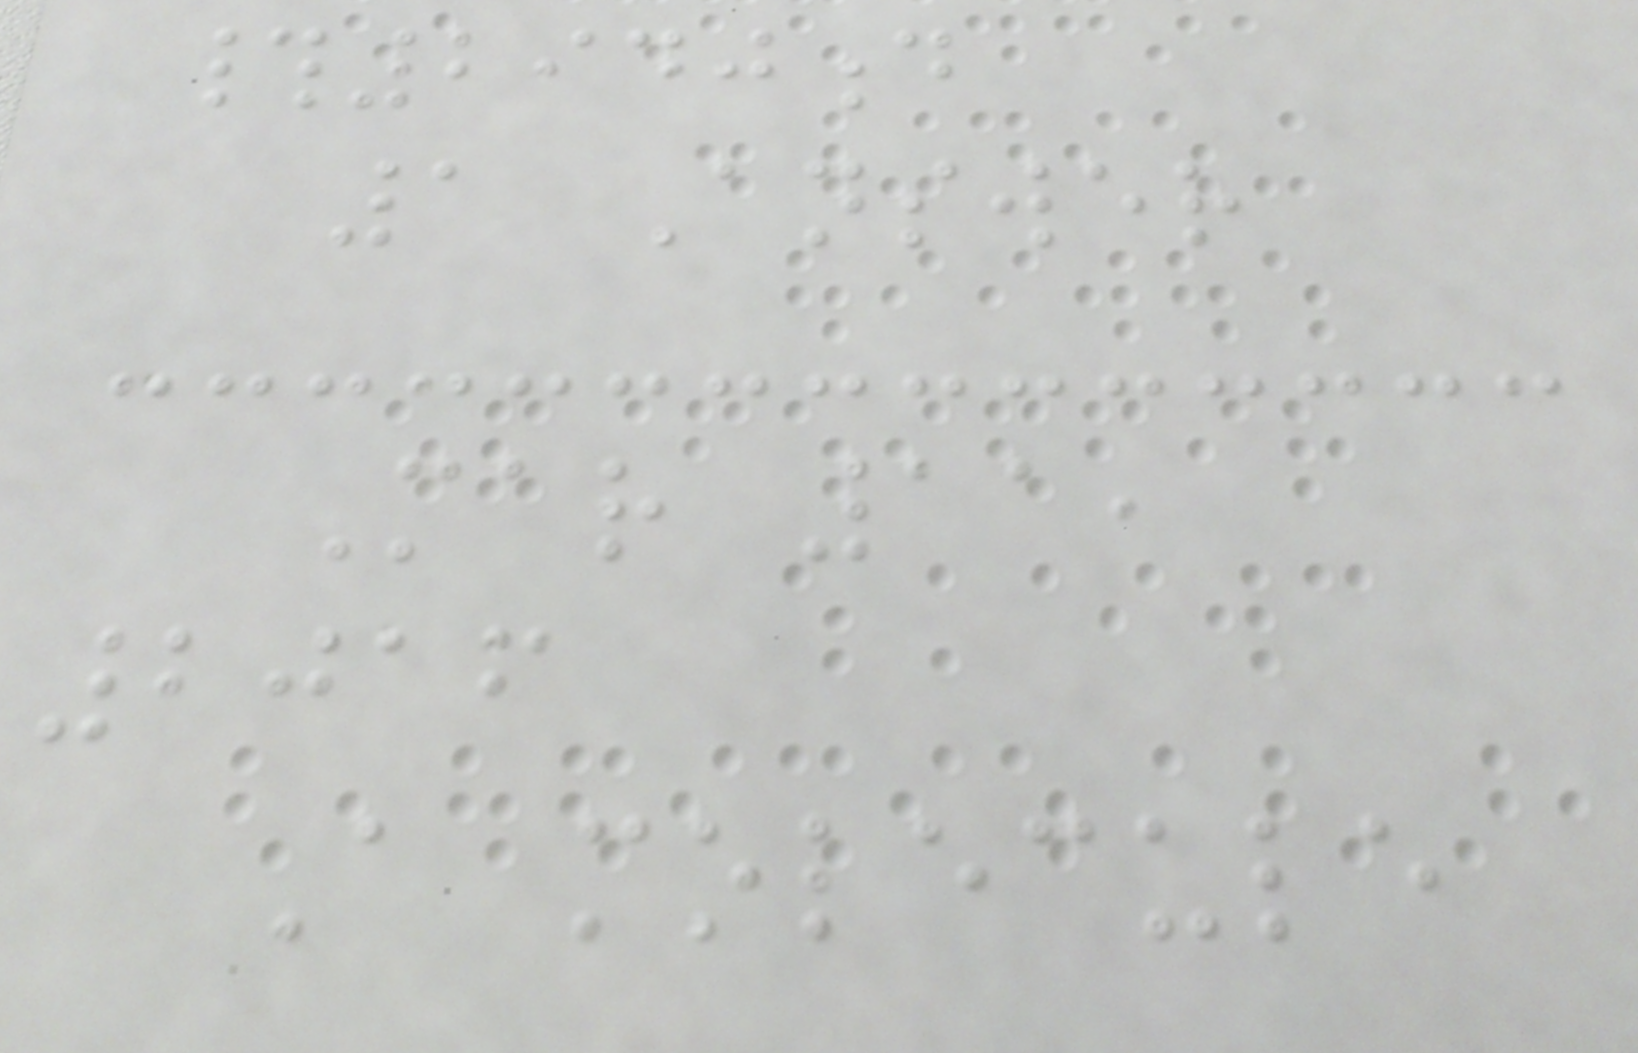#2940d
1 Answer
Mar 11,
2016
A molecule
